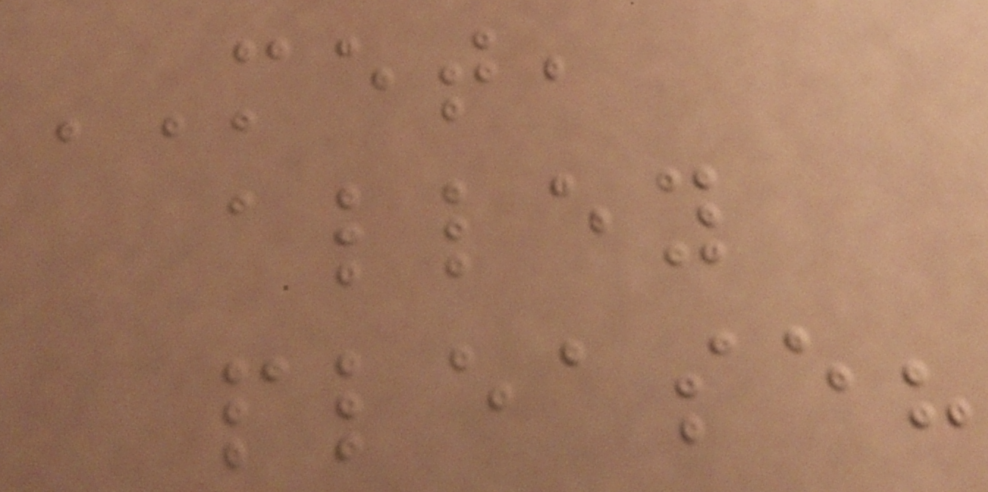MET,
alley
please?
